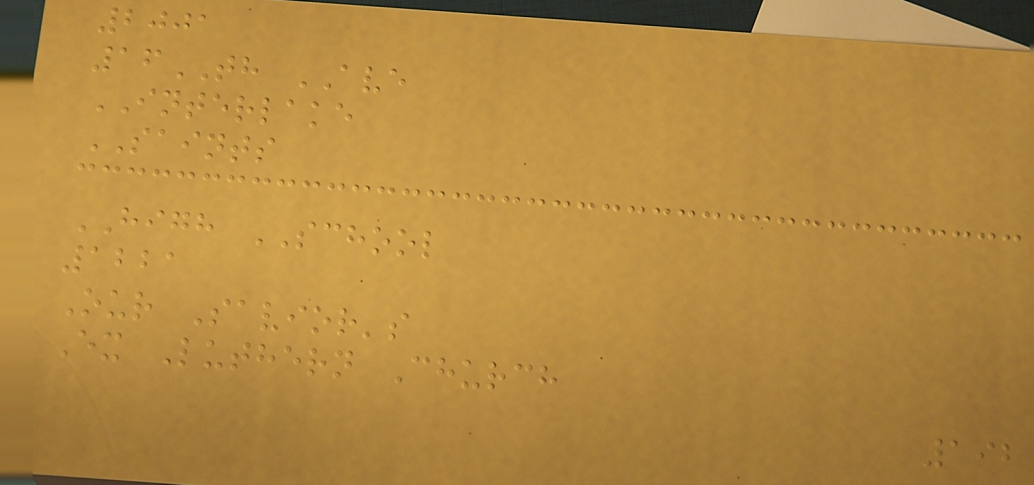2001
16TH AVE
INTERLAKE
SAINTS
HIGH SCHOOL
1221
Our Savior's
Ex Luthern Church
192
